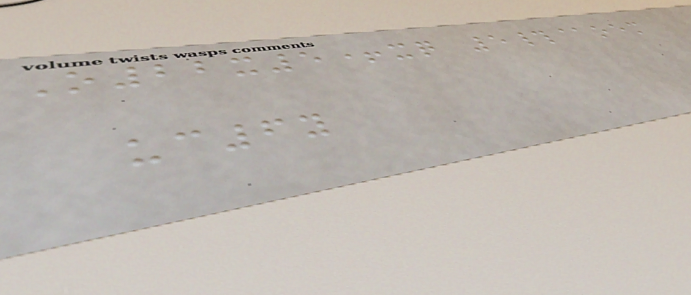O22x5+xq 5#@oem
uc6y
